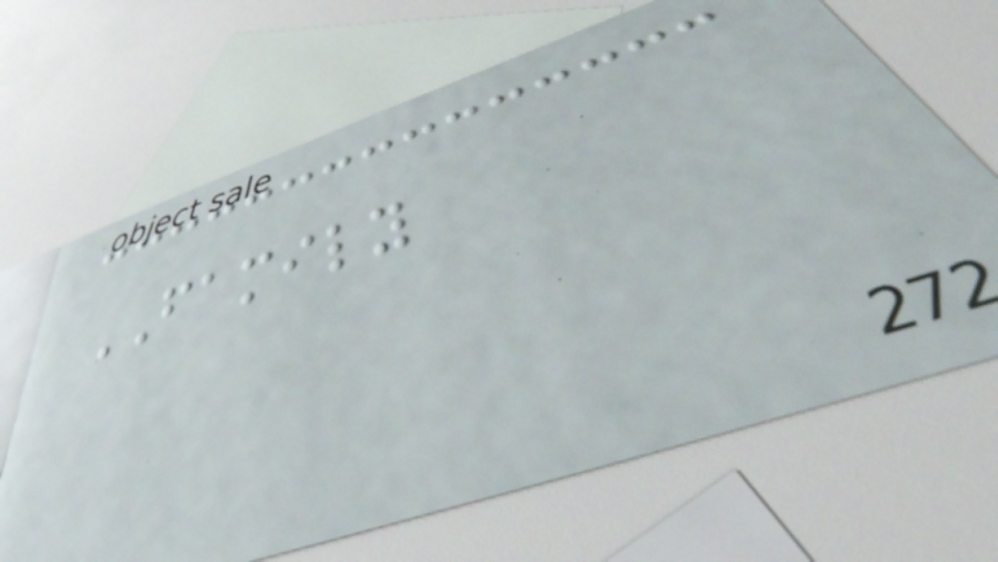FAMILY
